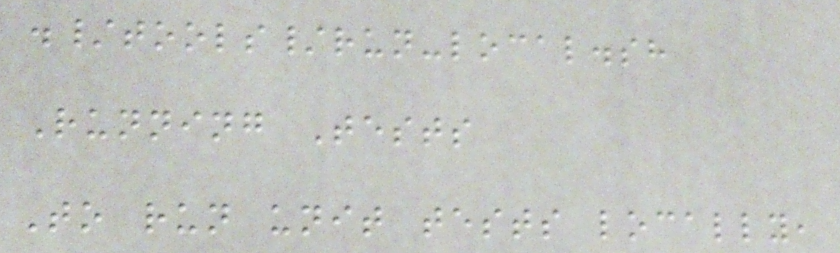./tools/run-local.sh
Running Tests
To run unit tests locally,
